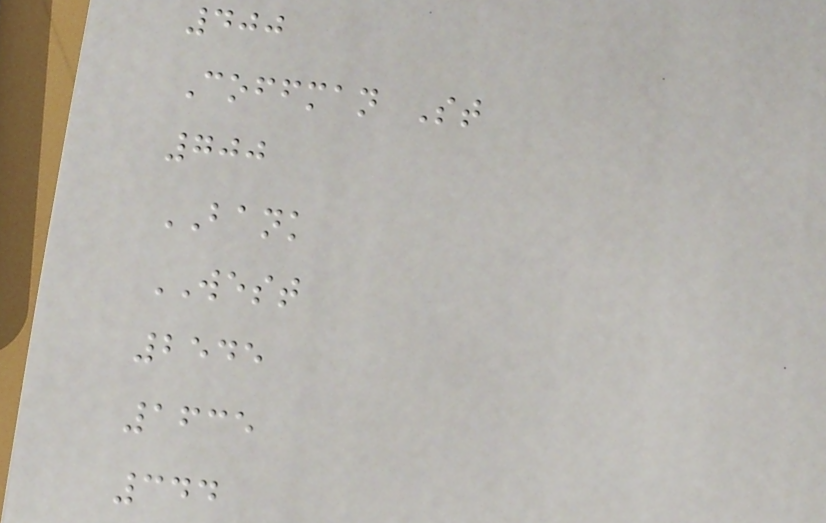400
Coffman St
700
BANK
WEST
2545
1635
344
